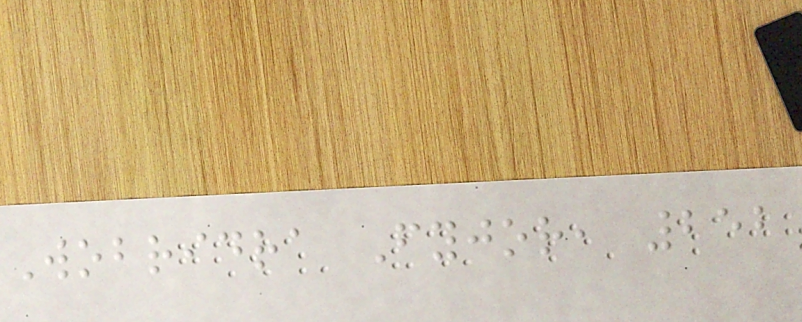Wobridra Fyjor, 252
